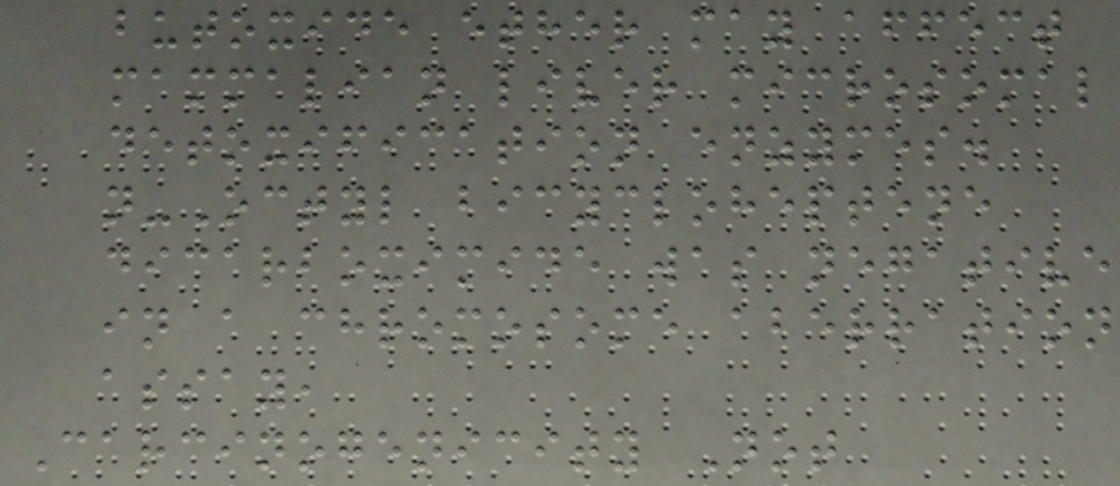butoxide ether may affect
mammalian liver microsomal
detoxification enzymes.
n-Octyl bicycloheptene
dicarboximide was negative
in a chromosome aberration
assay,
Carcinogenicity Not
